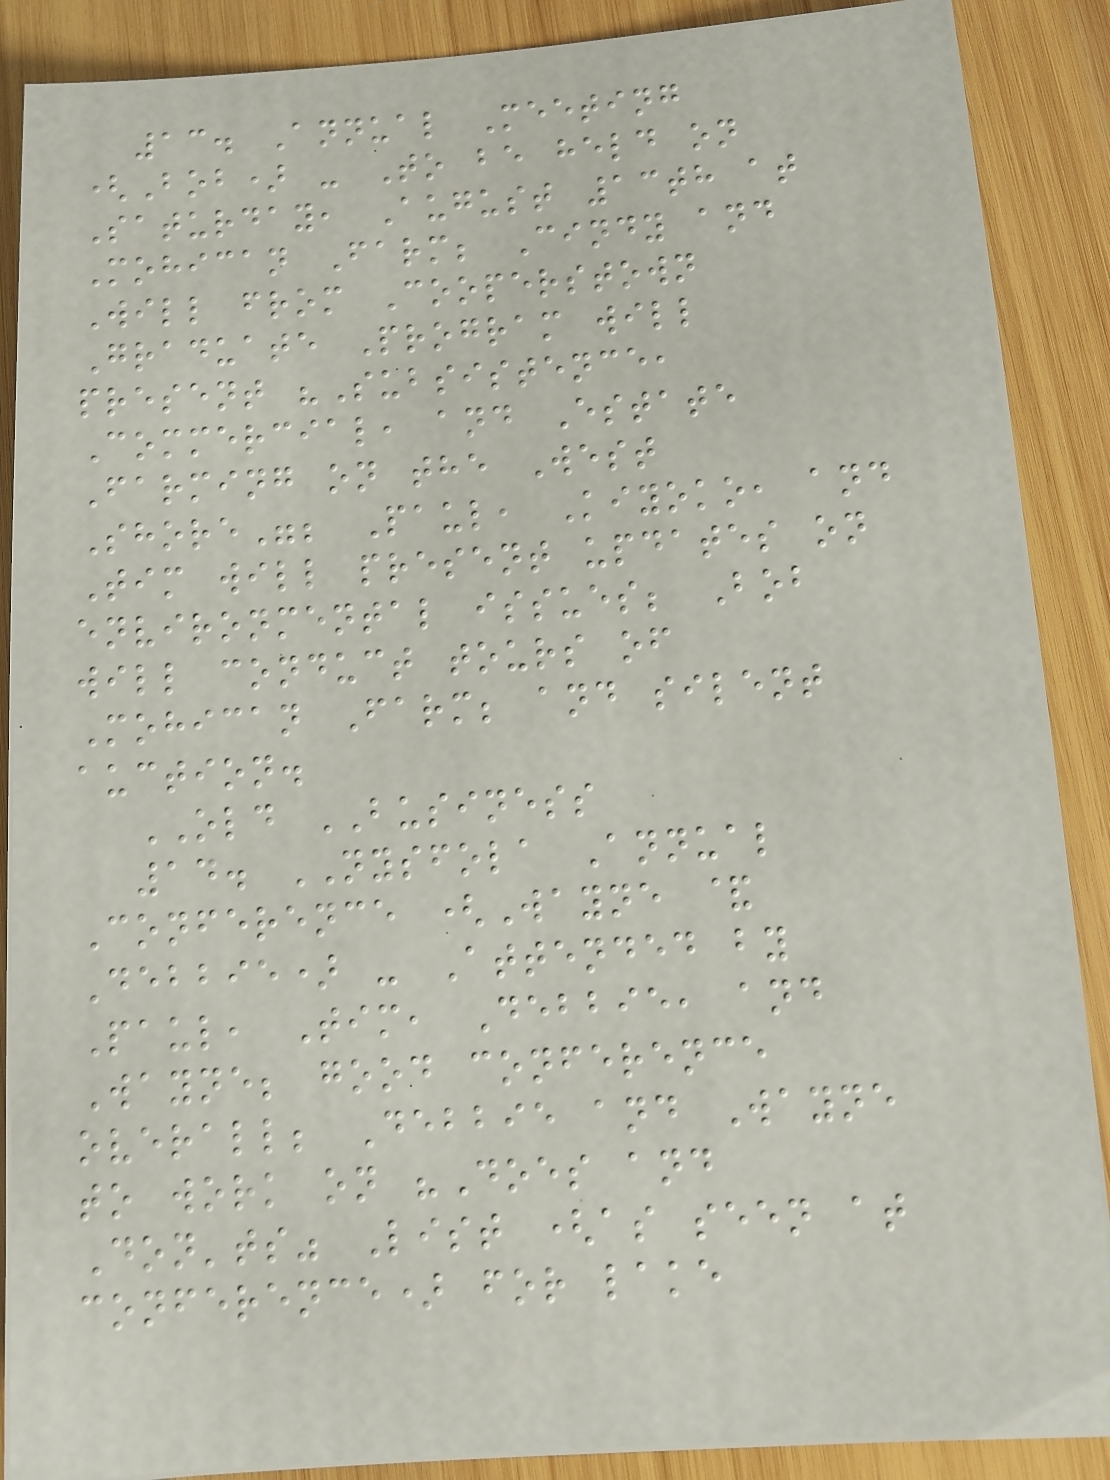13. Annual Meeting
(Bob) - To be held on
Saturday, August 13th at
Mohican Farm; Cindy and
Will from Cooperstown
Graduate Program will
present "Subsistence,
Commercial, and Estate
Farming on the West
Shore"; Paul, Kiyoko, and
Tim will present updates on
environmental issues; Bob
will conduct tours of
Mohican Farm; and silent
auction.
OLD BUSINESS
14. NYSFOLA Annual
Conference (Wayne &
Debbie) - Attended by
Paul, Tim, Debbie, and
Wayne; good conference
overall; Debbie and Wayne
to work on "Does and
Don'ts" List (as seen at
conference) for lake
